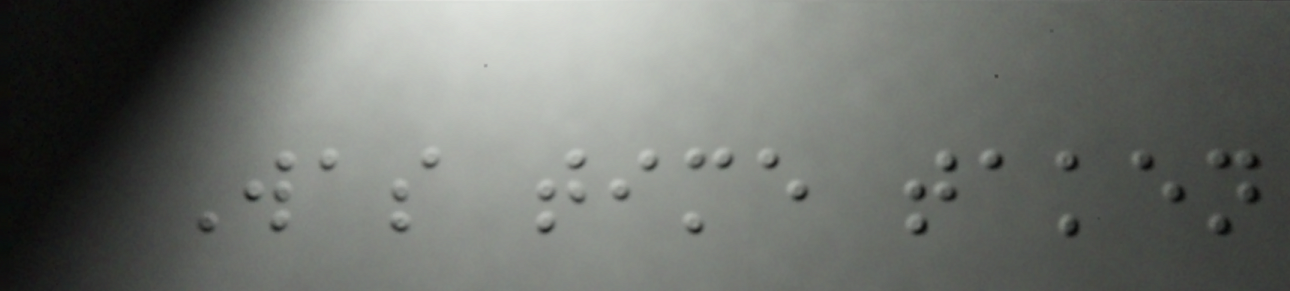Was time taken
